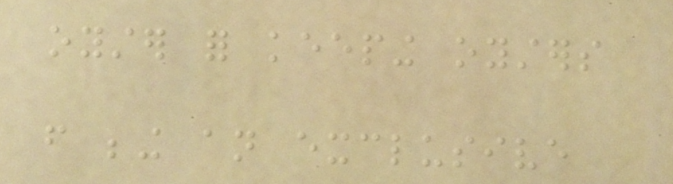oyster for keeping oysters
from being an exclusive
